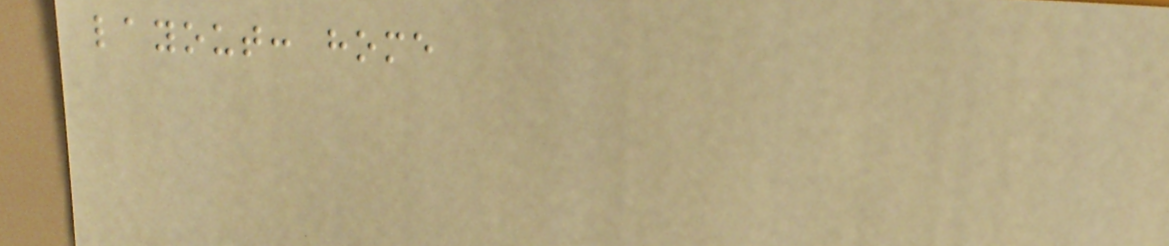layout: home
